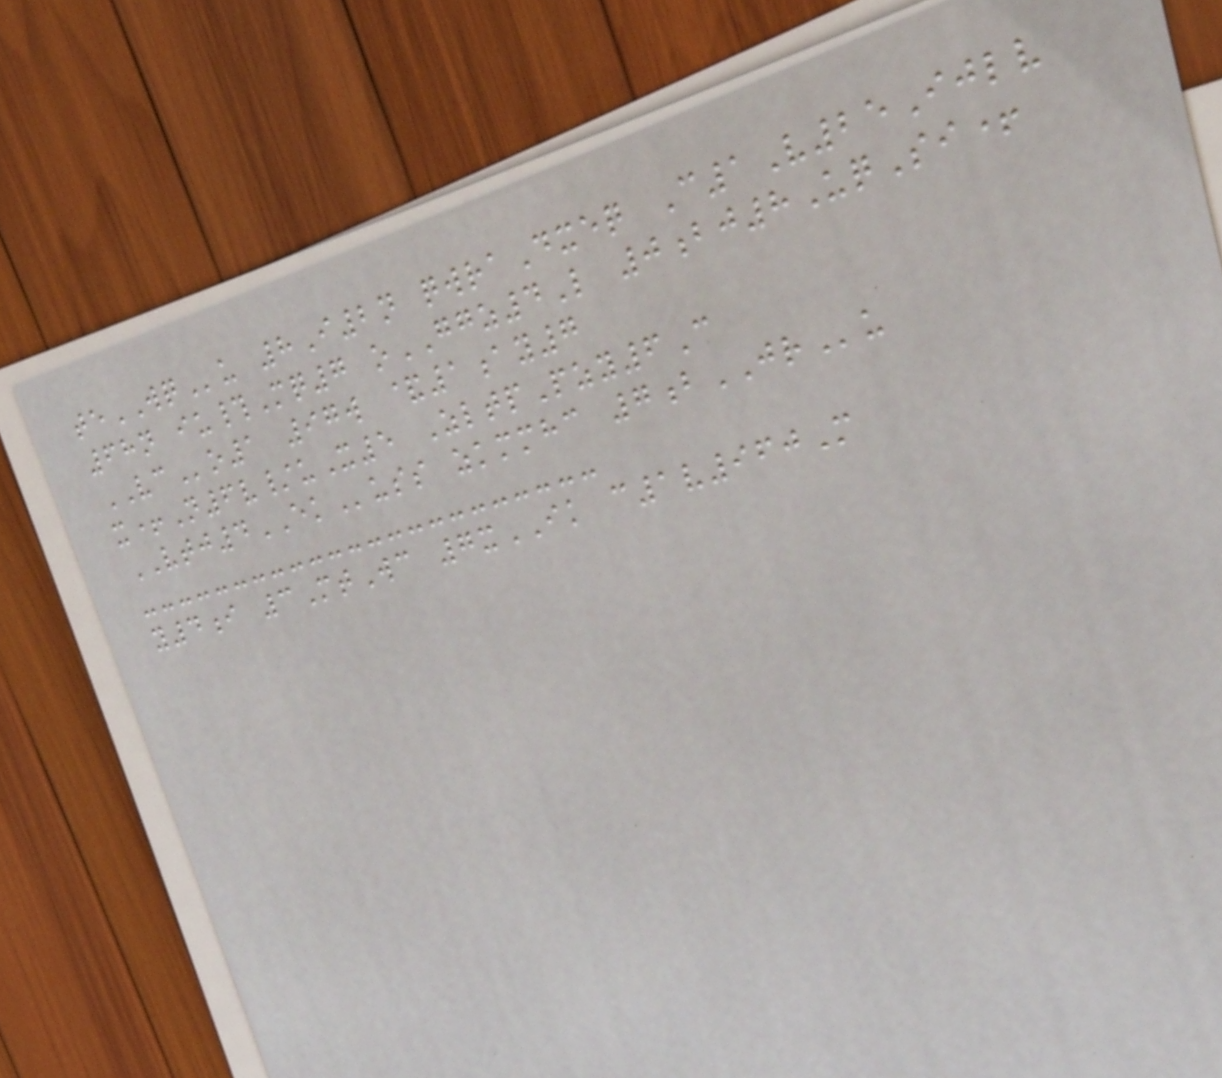teWQu 8I2n qwraDxeq C1V25Ijlv
68n iu#Mq7 oGGZ4L 0bj8UqSi+
VCo1 97w &1ay7
x+N6v/uX5 ZltpPzy6C
VTJ4EKuss zkmmhc 7bJRu
y4i 3MtWc 7xIK c1v960M
